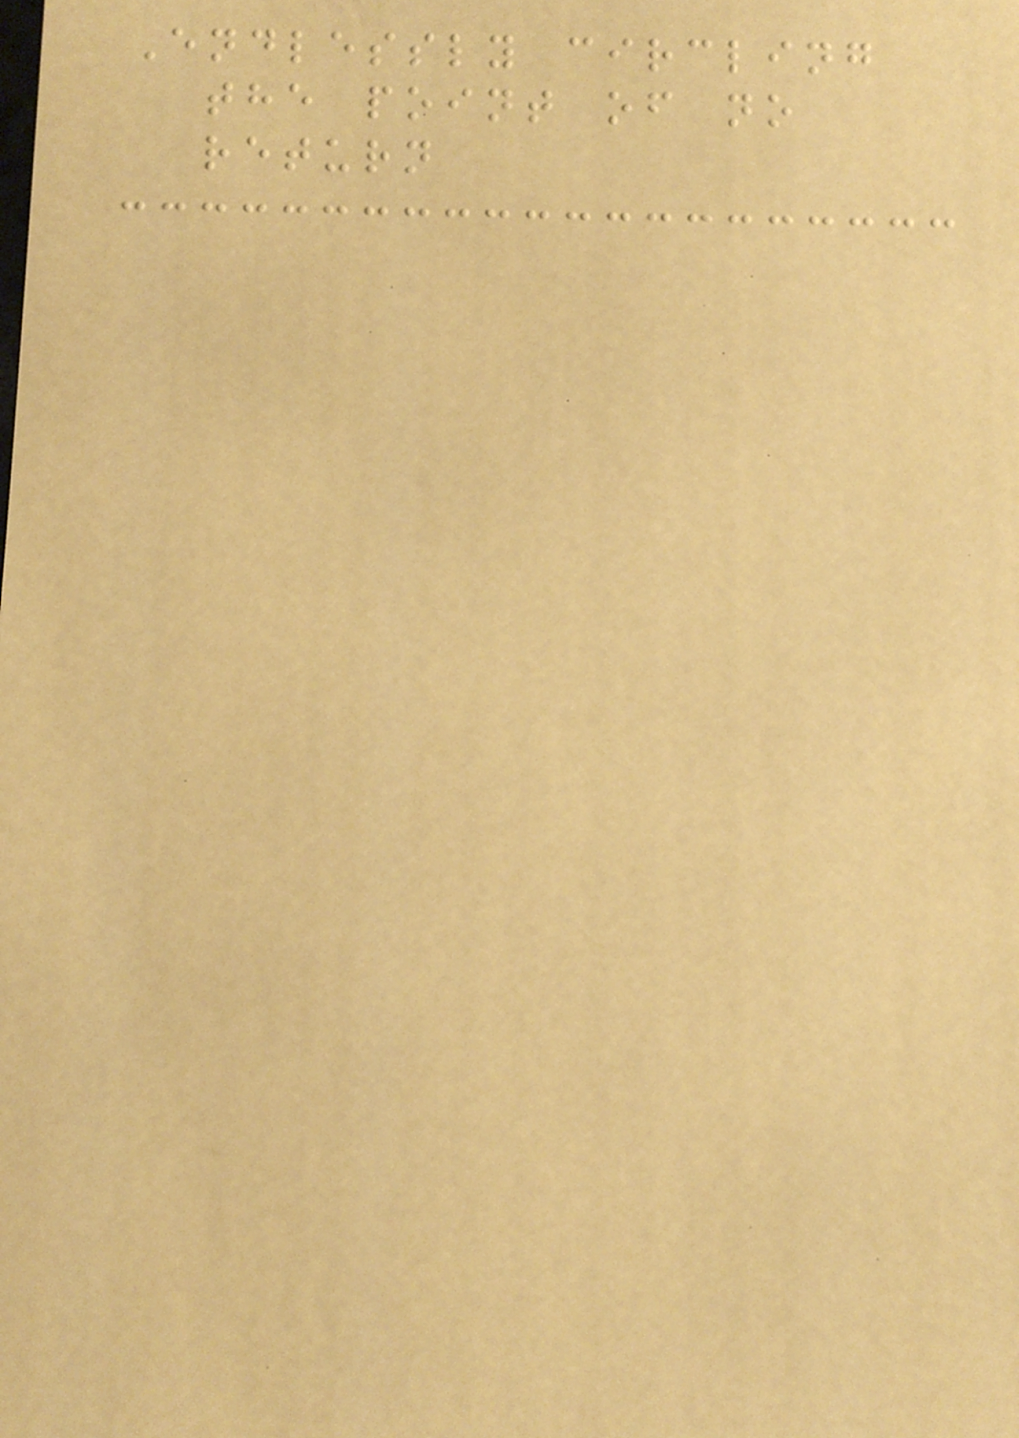Endlessly circling
the point of no
return
